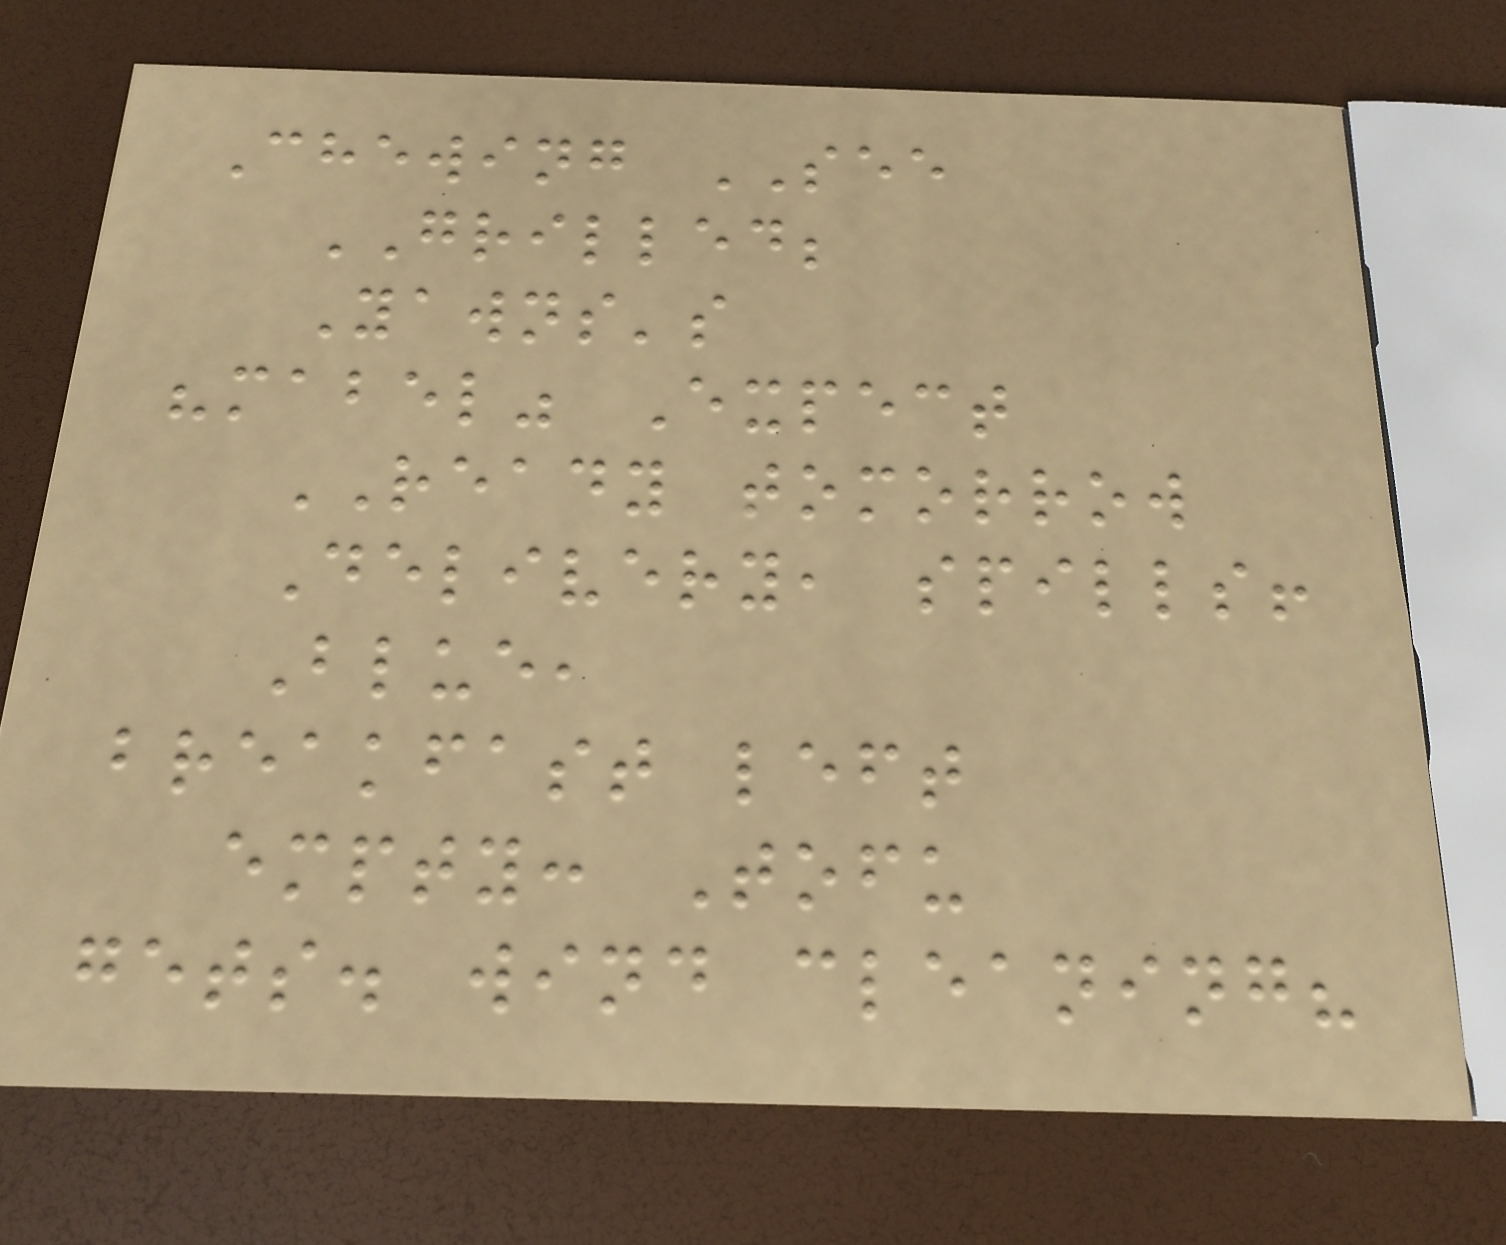Chewing SEE
GRILLED;
Yawns's
"mabel" Expect
READY tomorrow
Delivery, spills!
Blue,
breakfast left
empty: Tofu
gets. wind cleaning?
